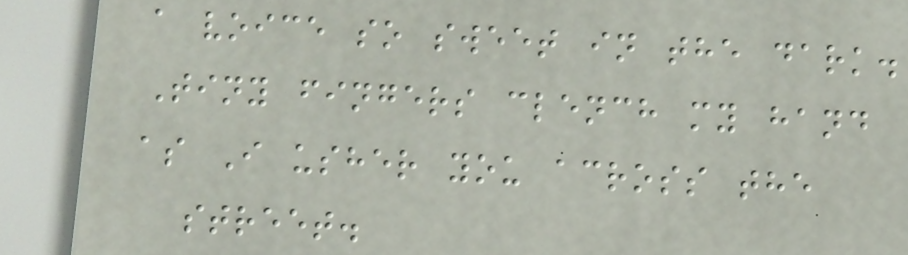a voice so sweet in the dark.
Tiny fingers clench my hand
as I usher you across the
street.
